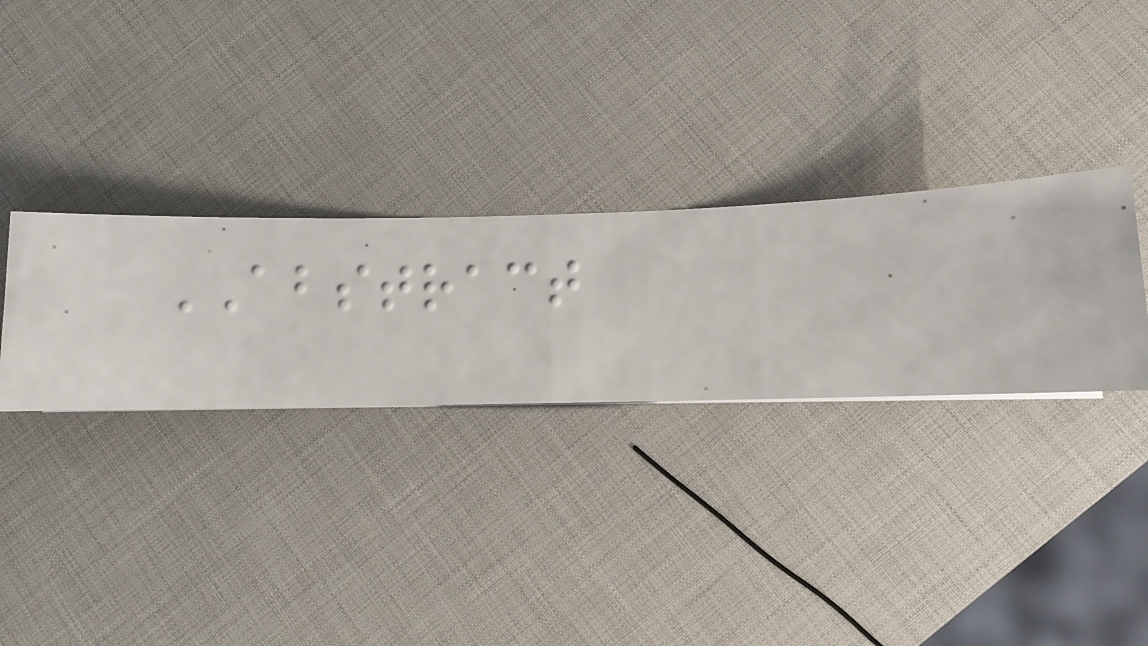ABSTRACT
